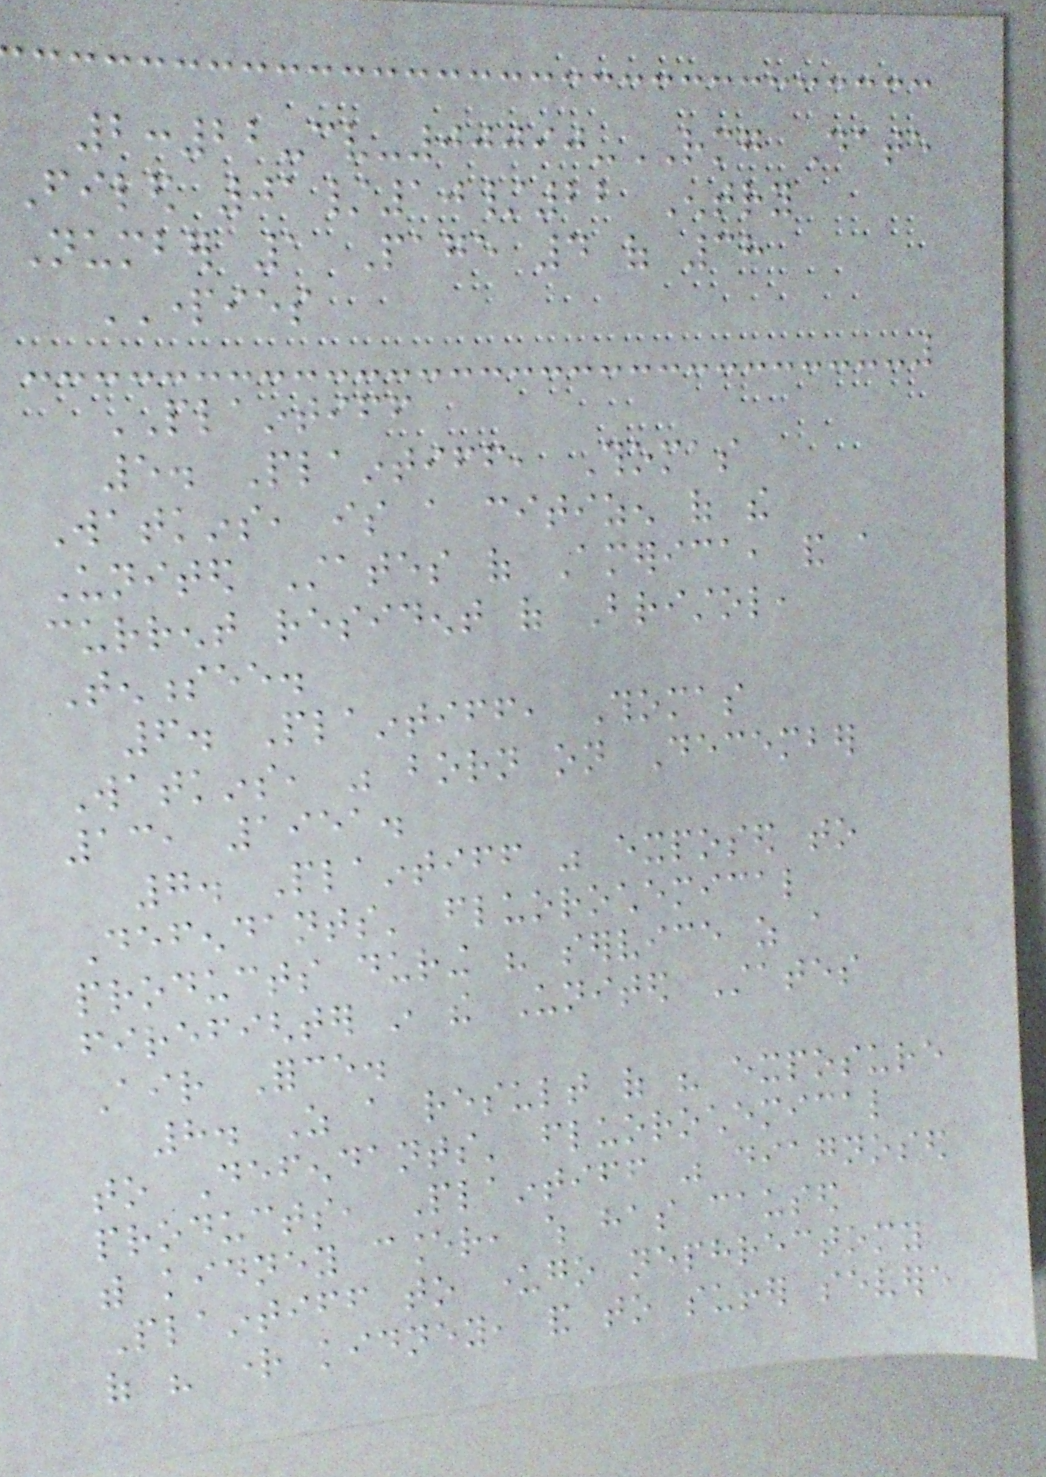2:22-cv-00090-RMG Date
Filed 01/10/22 Entry
Number 1 Page 4 of 38
PARTIES
PLAINTIFF
5. Plaintiff, Thomas
Watkins, is a citizen of the
United States of America, and a
current resident of Bristol,
Tennessee.
6. Plaintiff, Thomas
Watkins, was born on December
13, 1951.
7. Plaintiff was exposed to
Defendants' fluorochemical
products during his service as a
firefighter in the United States
Air Force.
8. As a result of his exposure
to Defendants' fluorochemical
products, Plaintiff was diagnosed
with kidney cancer, which has caused
Plaintiff to undergo nephrectomy
of his right kidney, and to suffer severe
